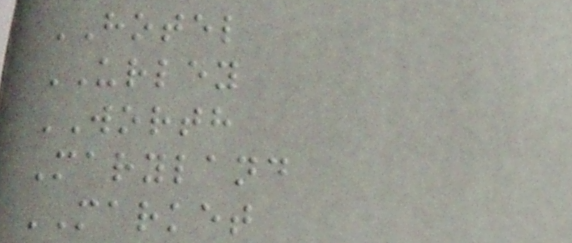HOTEL
URLEY
WORTH
Maryland
MARKET
